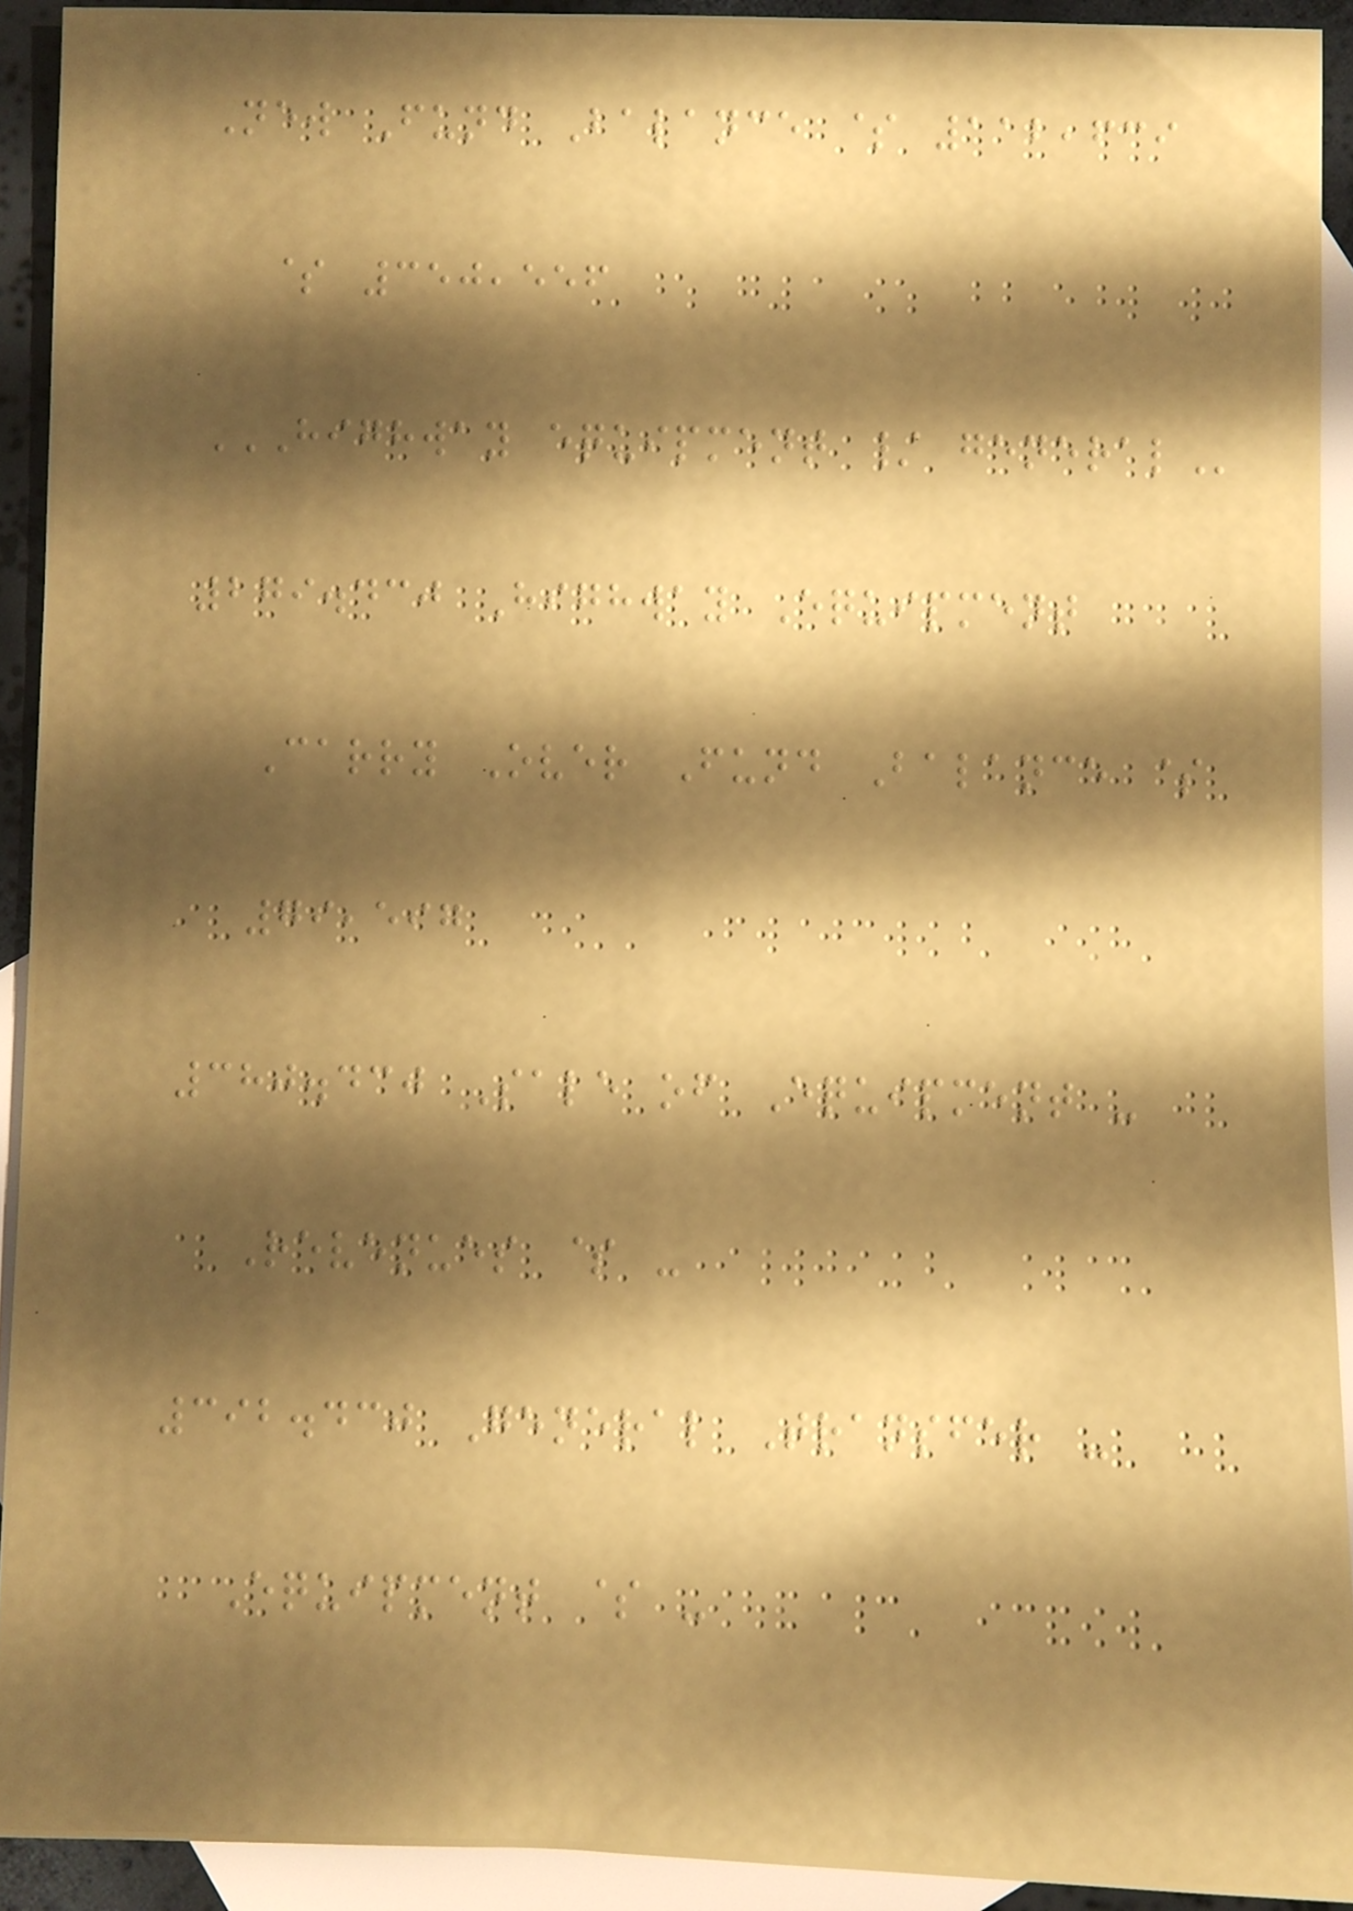New Fund Balance $ 112,639
$ 350,556
HIGHWAY EQUIPMENT / GENERAL
279.430 Highway Equipment
Carry Over Fund Balance $
79,597
380.430 Sale of Equipment -
Revenues $ -
392.430 General Transfer -
Equipment $ -
